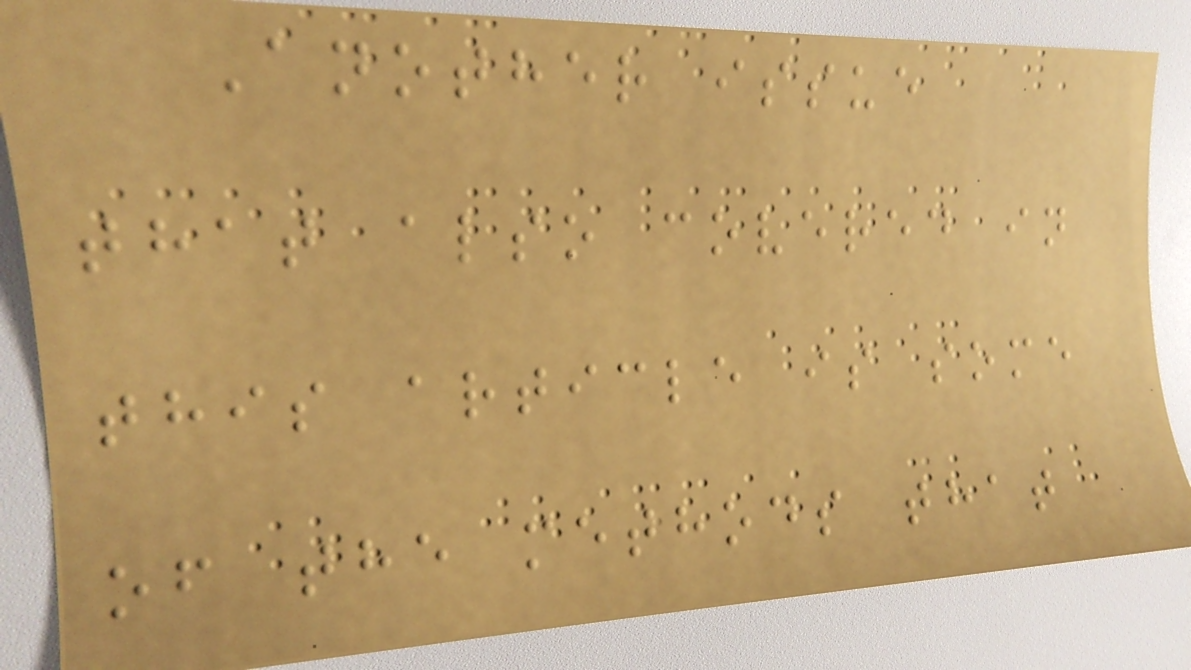Another issue
that also covered in
this article is some
of the methods that
